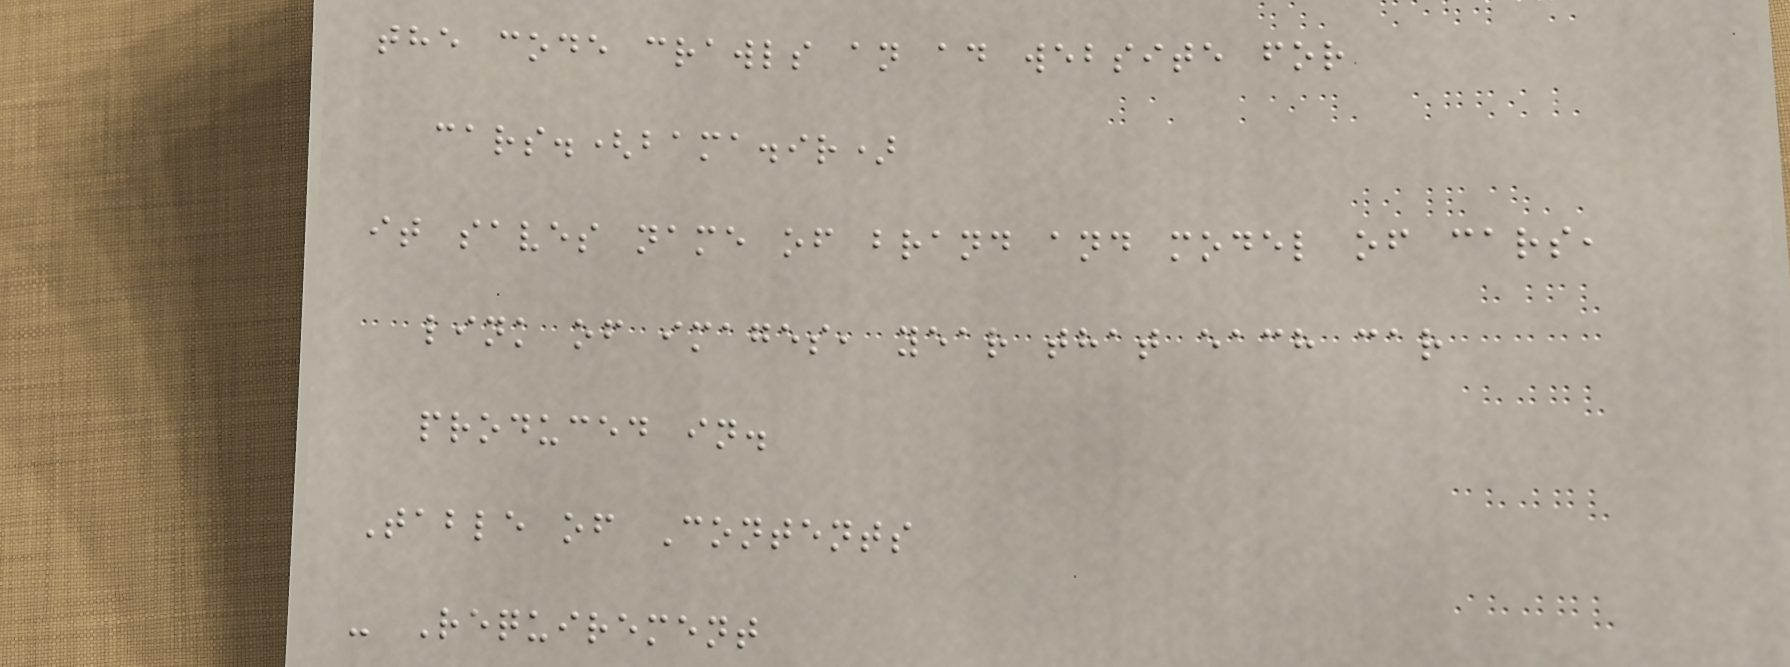the code crawls an ad website for
cars.(bama.ir)
it saves name of brand and model of cars,
link of images, year that each car
produced in.
Table of Contents
- Requirement
